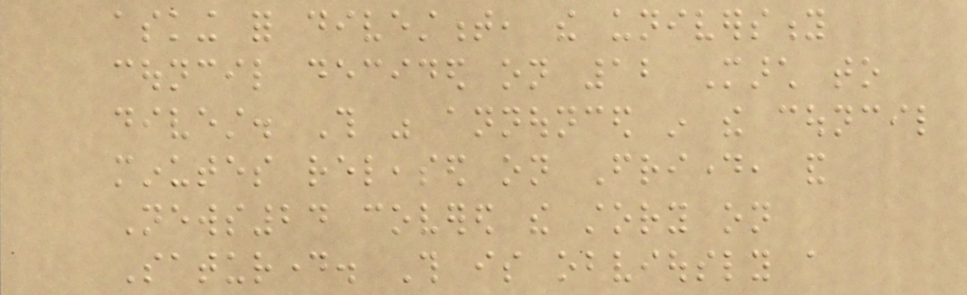asking for divestment, the university
council decided on 12 March to
divest. This was announced in the council
minutes released on Friday, and
News24 covered the story on
Saturday. This is obviously a
